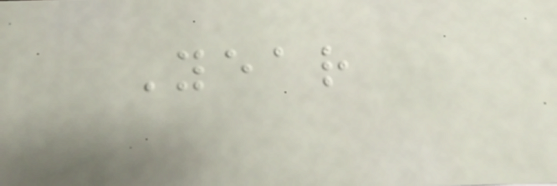Year
